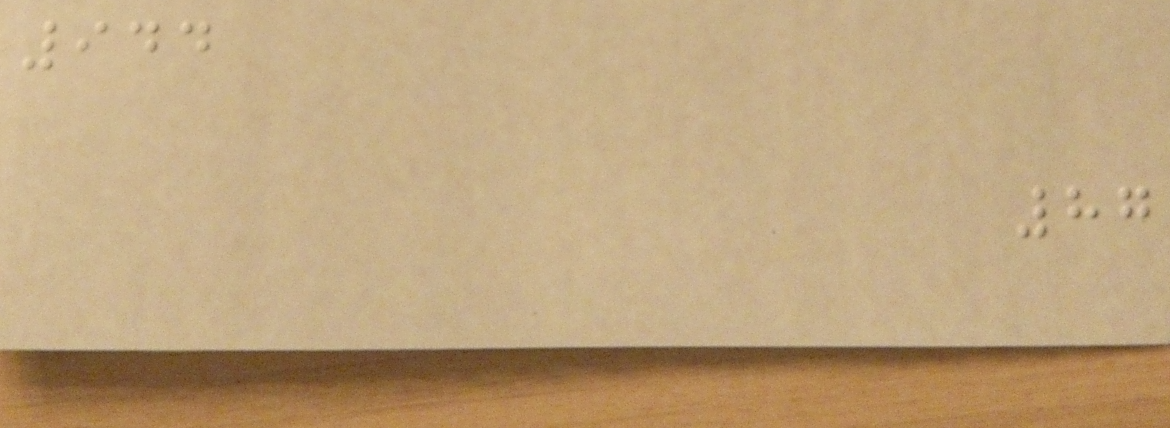944
87
